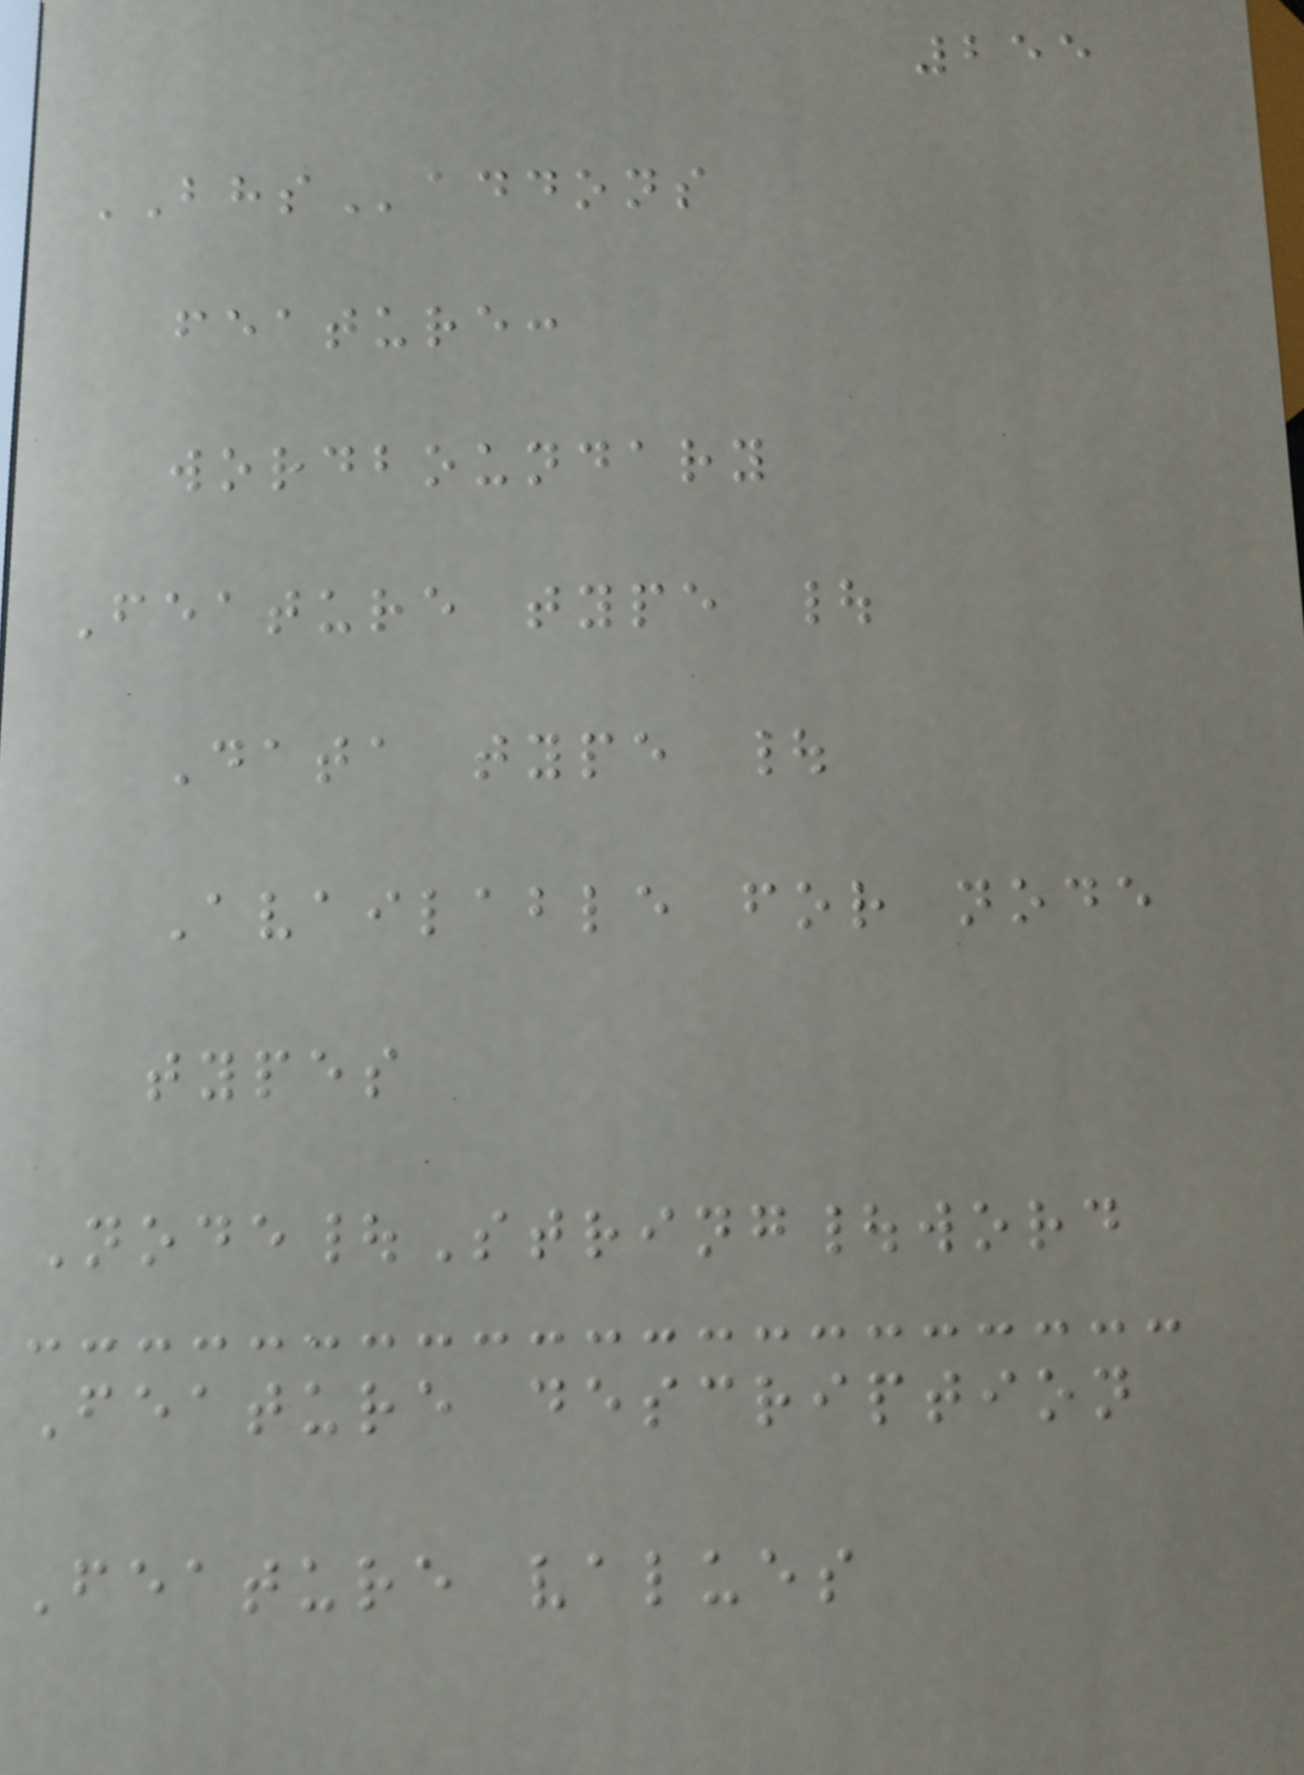255
BHSaddons
feature:
wordboundary
Feature type |
Data type |
Available for node
types
Node|String|word
Feature description
Feature values
